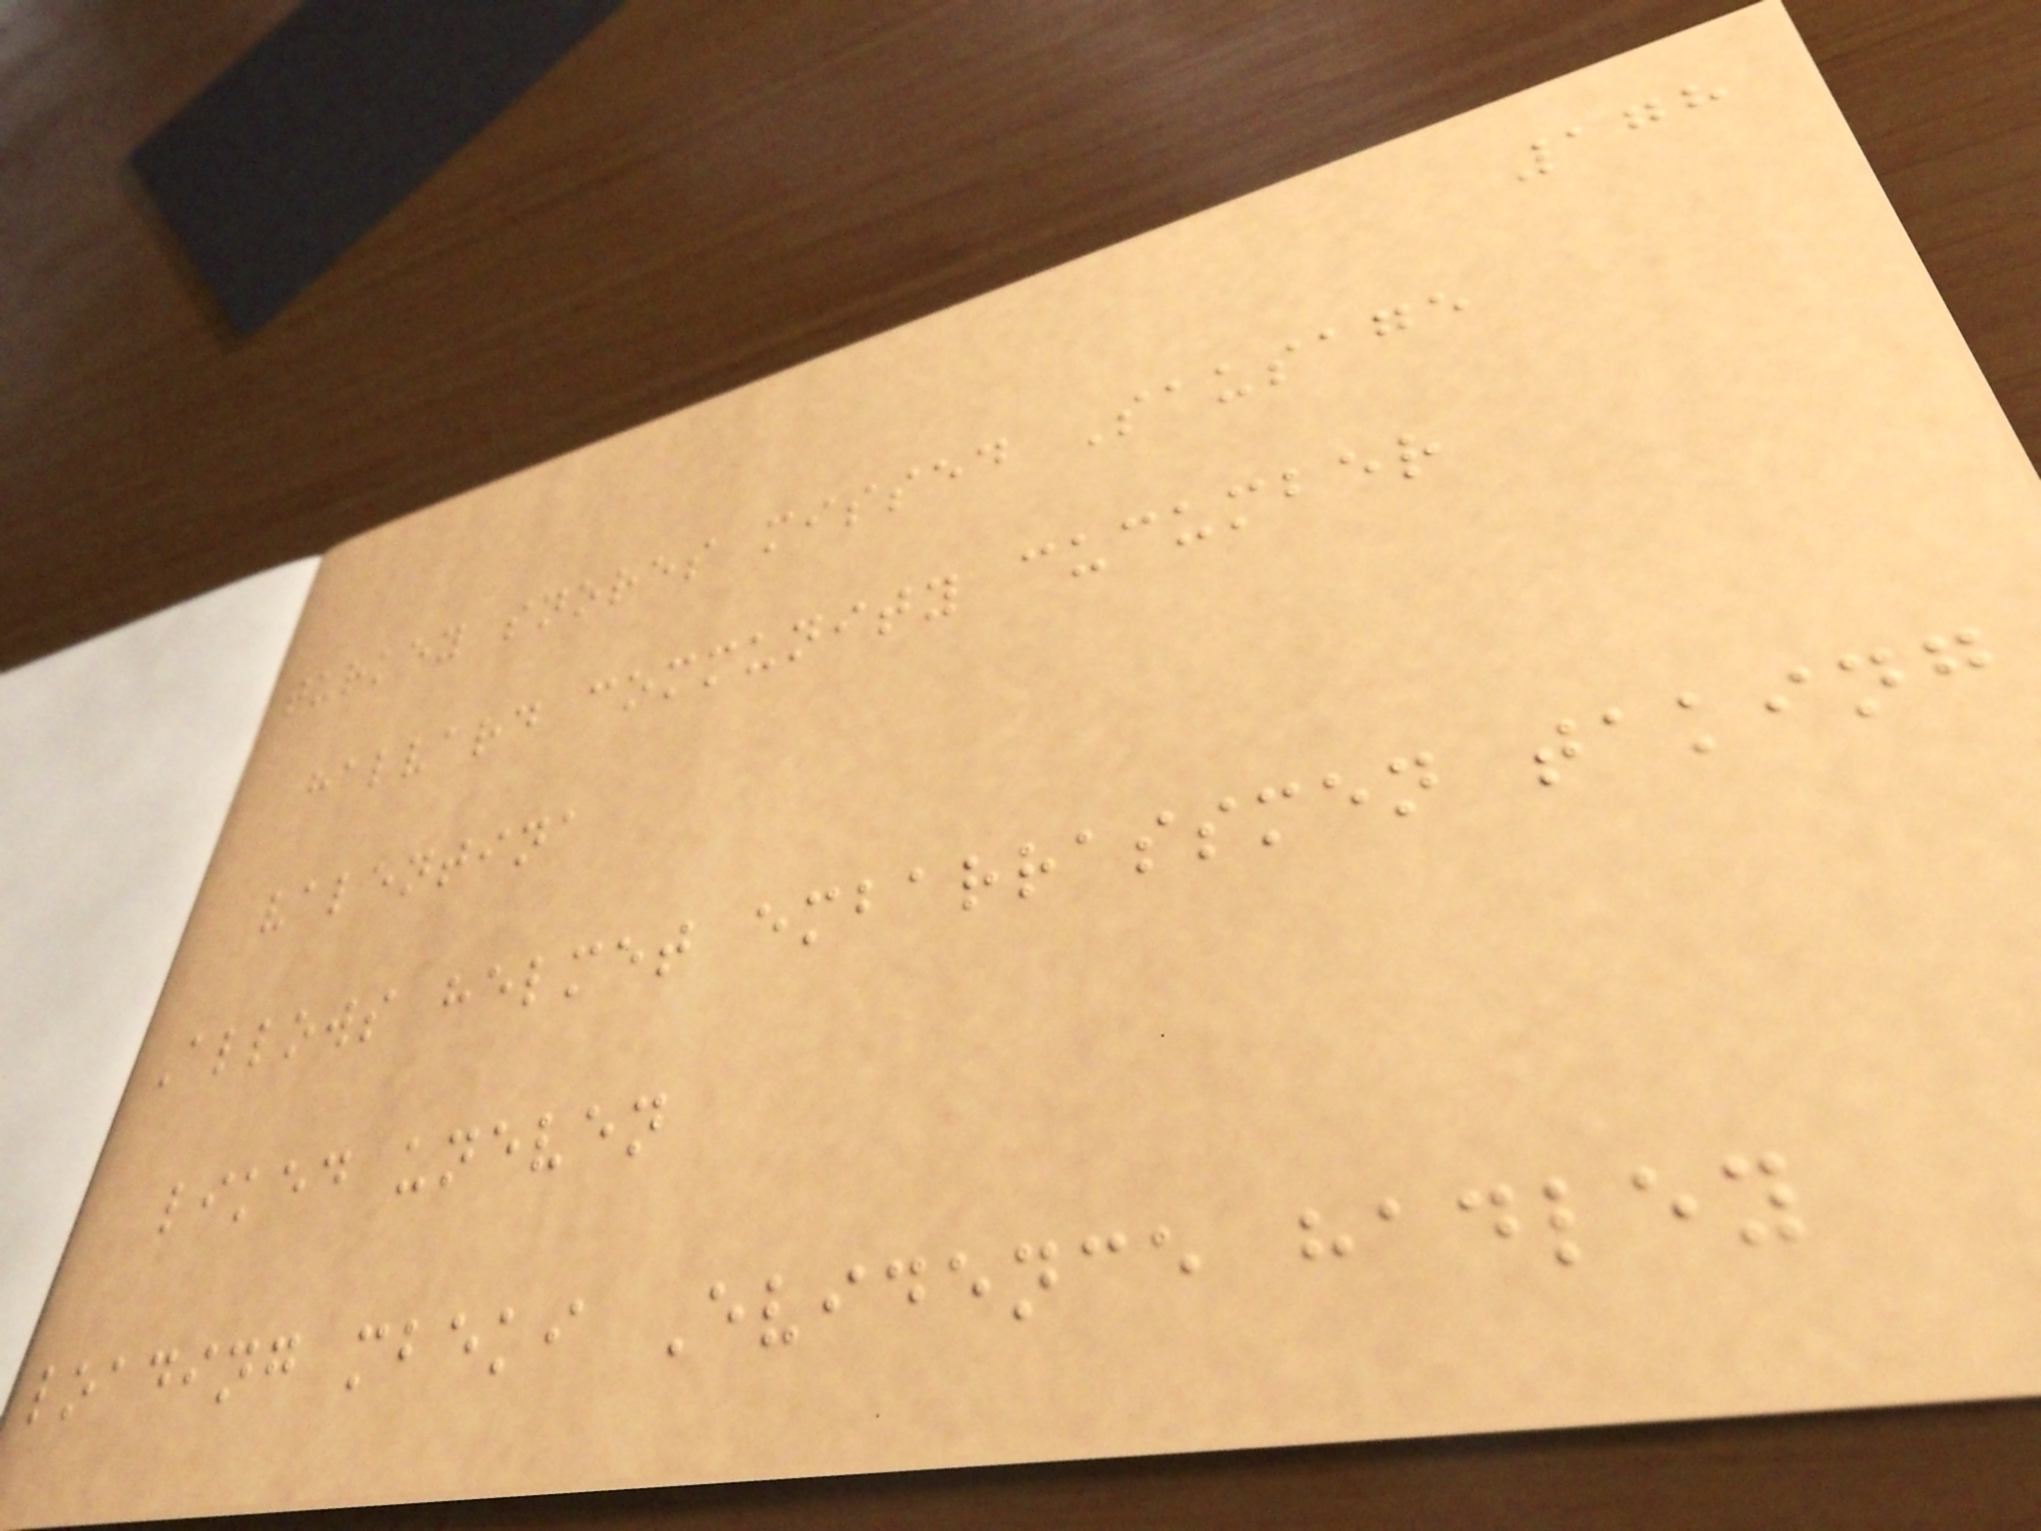178
turkey snores missed Sausage
halvard community cucumber
valentina
Allows helmet embarrassmen taking
liked uneven
loading mbeki Evidence hadley
